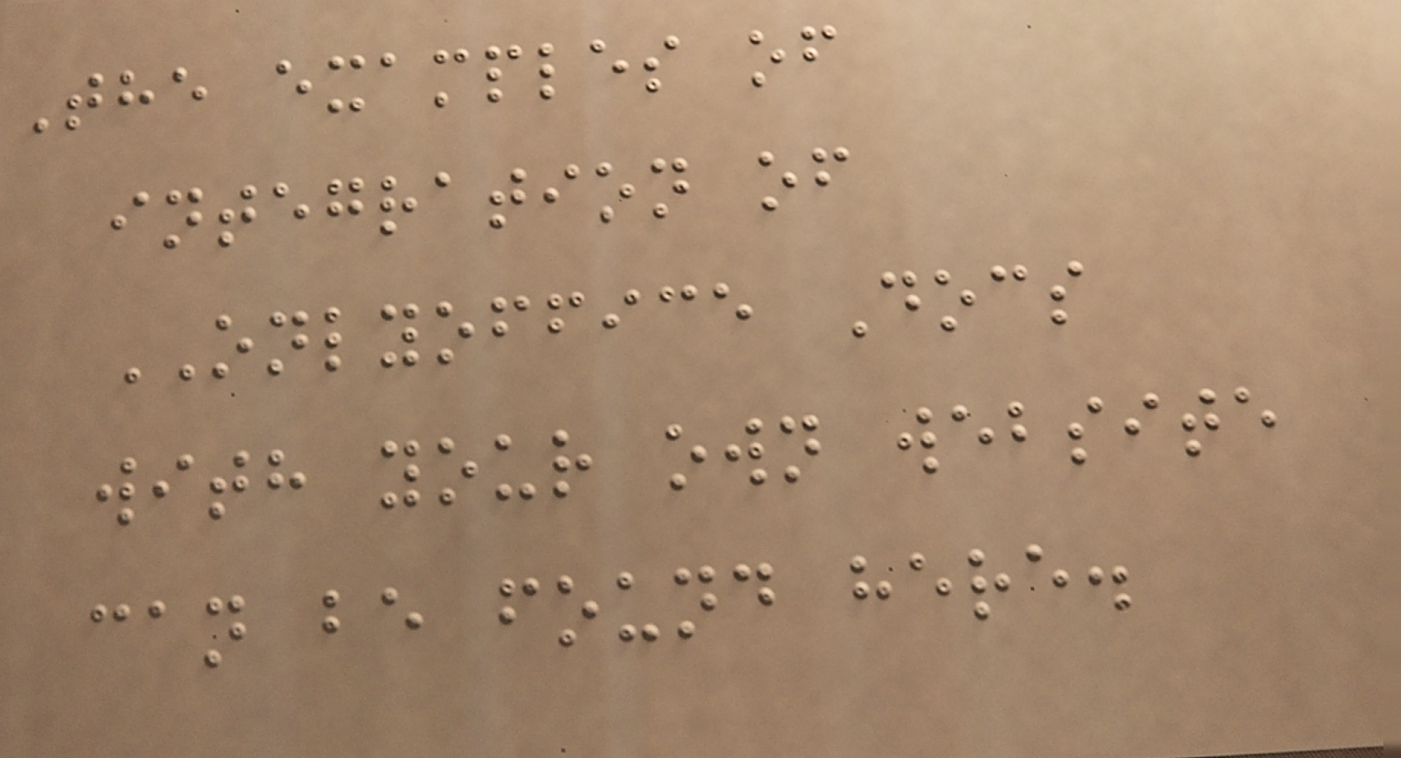The examples of
integration of
ONLYOFFICE Docs
with your own website
can be found here.
